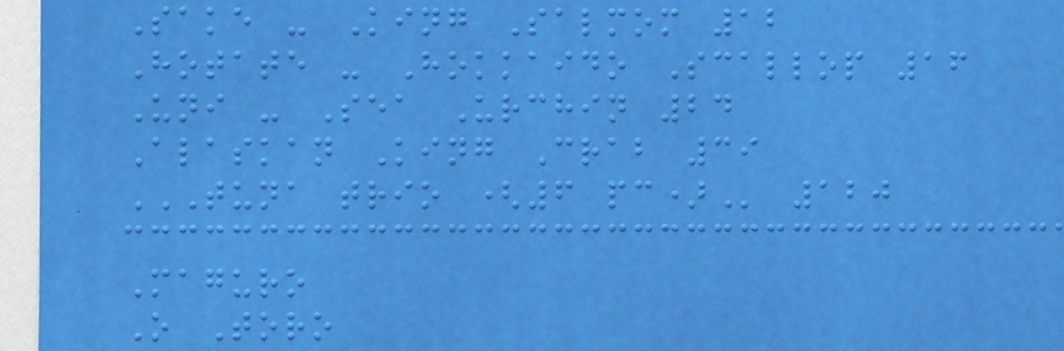Sake - King Salmom 12
Hotate - Hokkaido Scallop 16
Uni - Sea Urchin 24
Alaskan King Crab 39
TUNA TRIO (6 PC) 120
Maguro
O Toro
